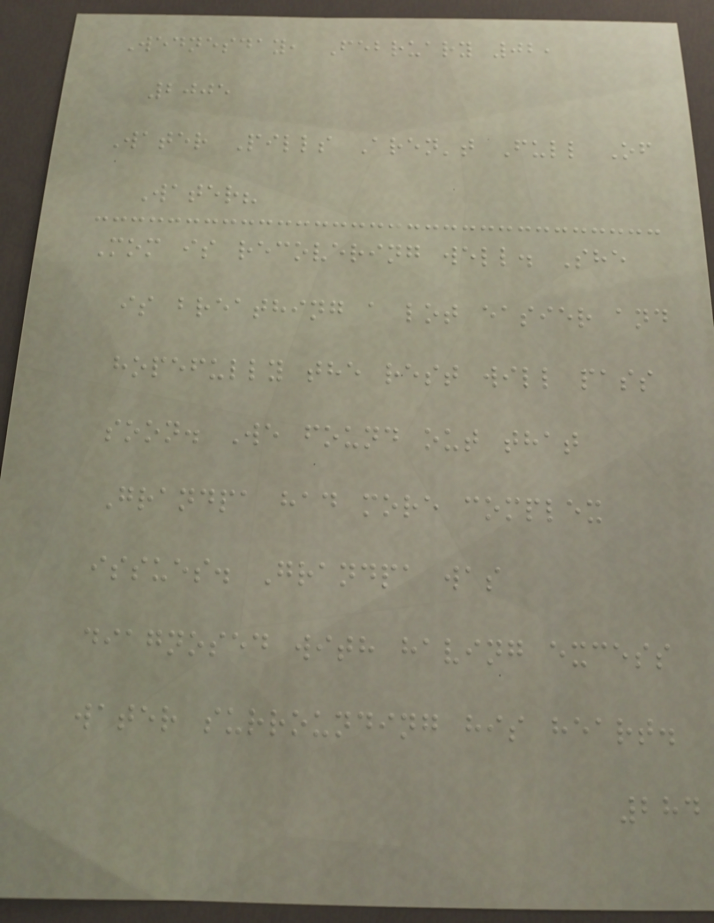Wednesday, February 02,
2005
Water Pills Aren't Full Of
Water?
Mom is recovering well. She
is breathing a lot easier and
hopefully the rest will pass
soon. We found out that
Grandpa had more complex
issues. Grandpa was
diagnosed with having excess
water surrounding his heart.
284
